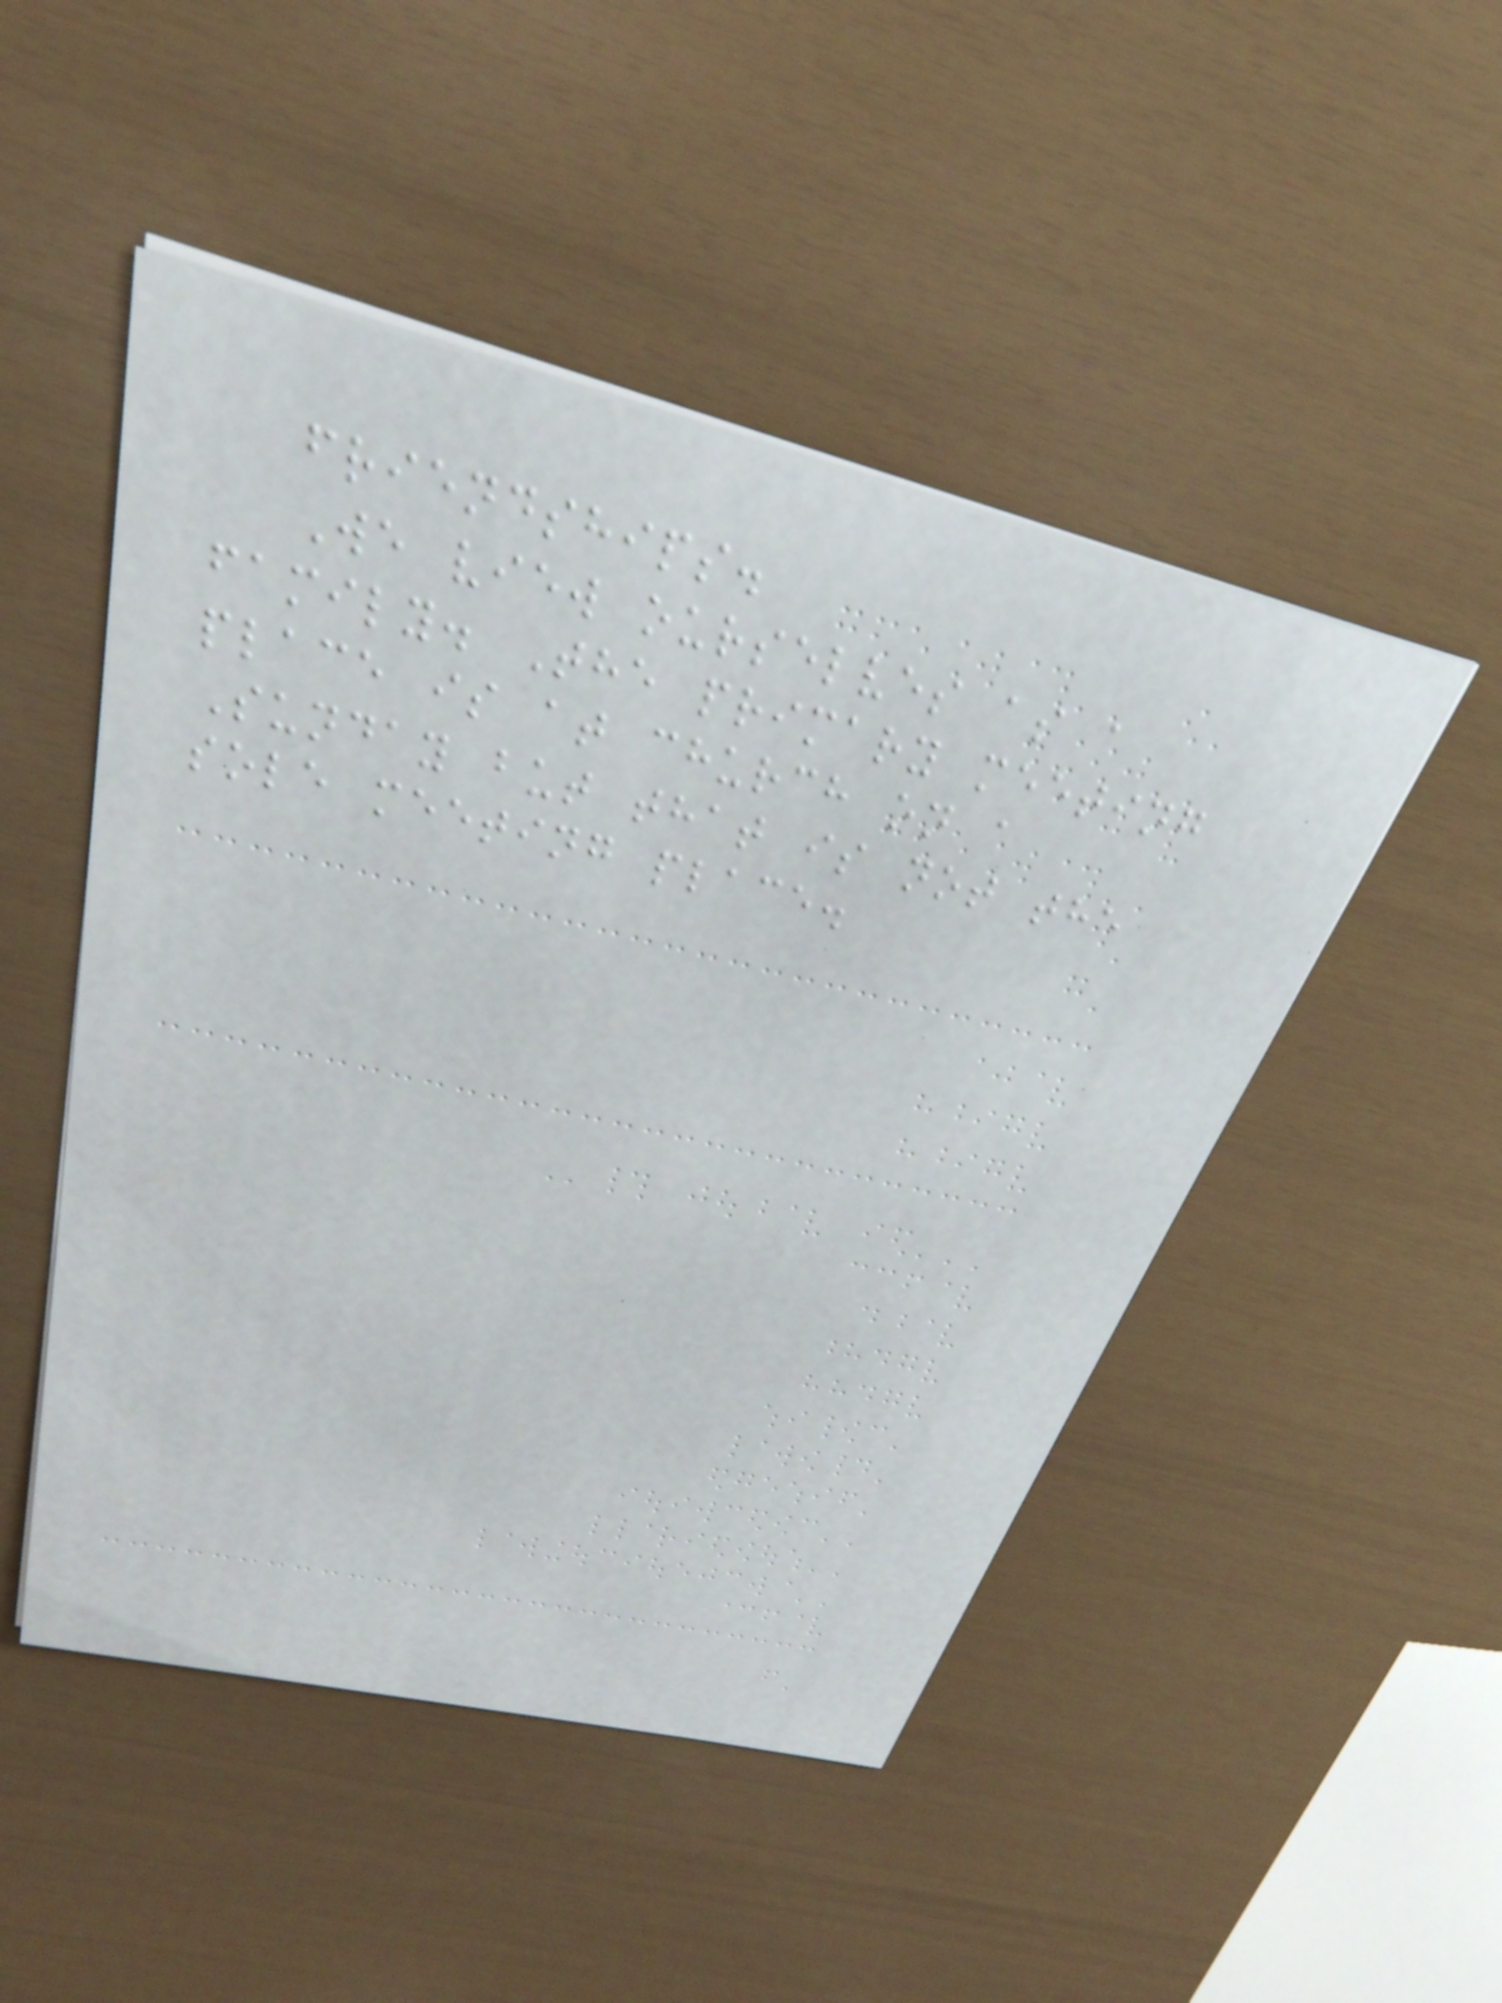friendships.
We view ourselves as a
family. The primary meeting
place is at church on a
Sunday but that is not the
sole meeting place.
